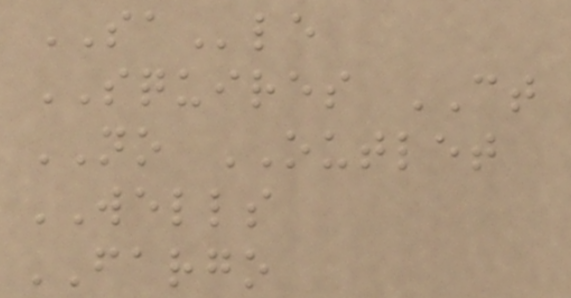SAle
SQUIRES CT
NO OUTLET
WELLS
FARGO
